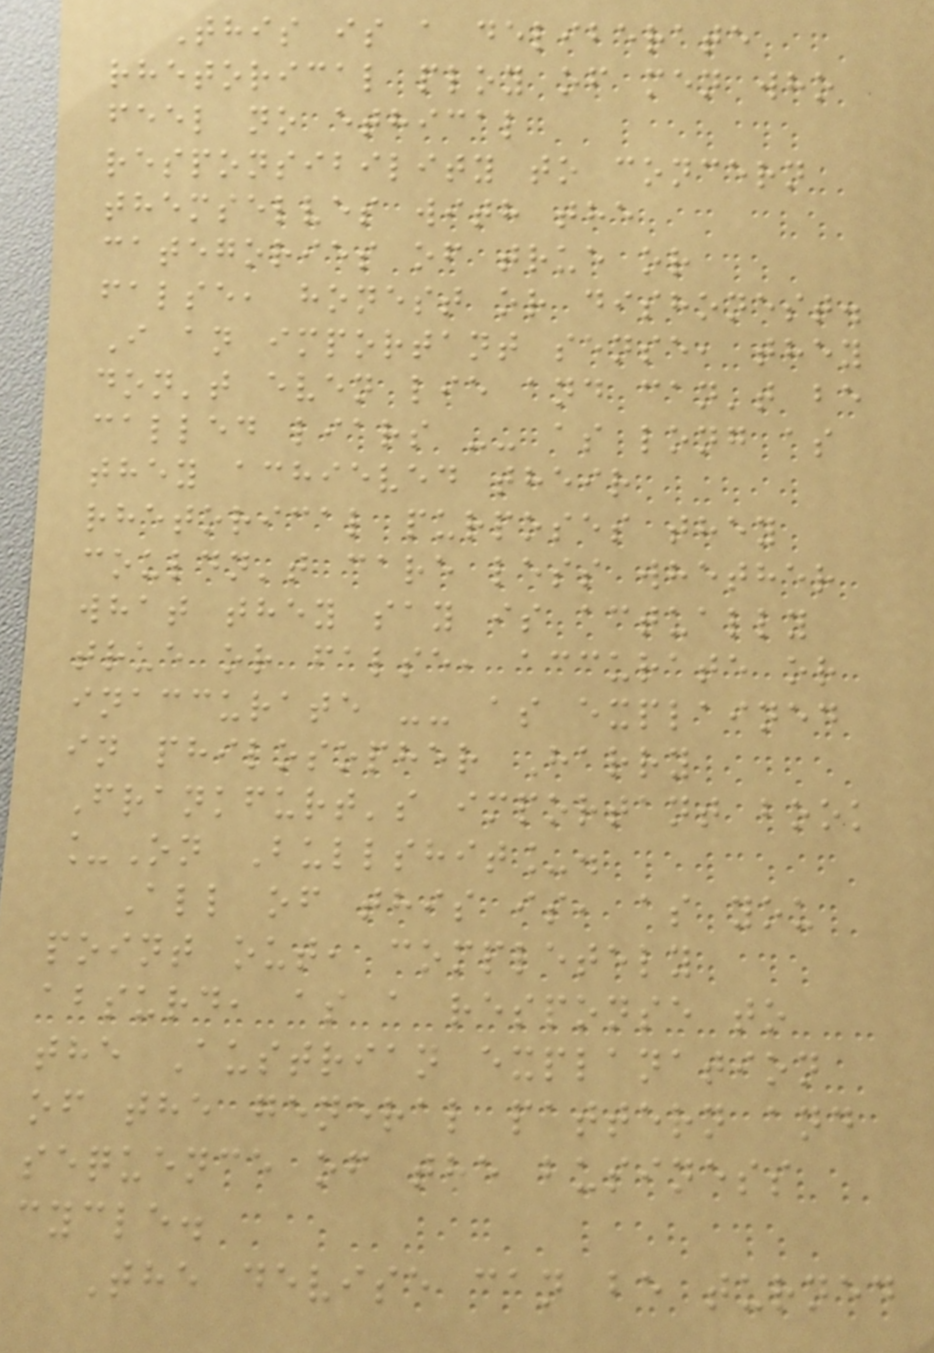This is a deliberate
rhetorical ploy of men who
feel no ethical
responsibility to concern
themselves with the
categories of true or
false, honest or dishonest.
I an important sense, they
don't even lie and can't be
called liars -- as long as
they achieved their
rhetorical purposes they
couldn't care less whether
what they say is actually
true or false, accurate or
inaccurate -- as explained
in philosopher Harry
Frankfurt's important book
_On Bullshit_.
All of this is, as you
point out, completely
absurd, as a response to
the Austrian explanation
of the general pattern and
sequence of the business
cycle.
The devise can be turned
